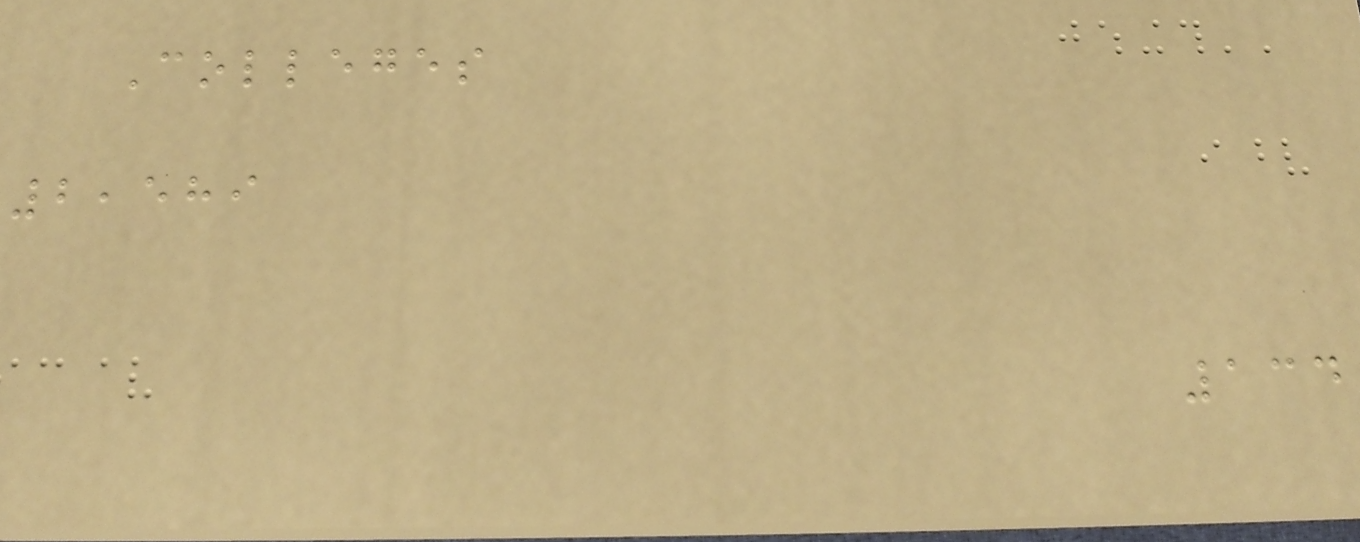Colleges
2,589
134
